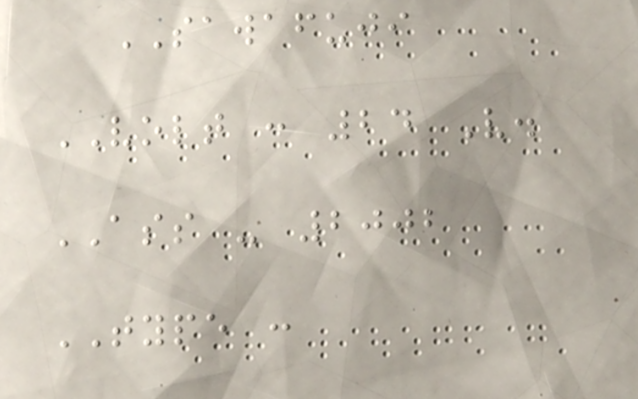SAWAFUJI
VOLT : 24 V.
ASS - 2002
TYPE :
